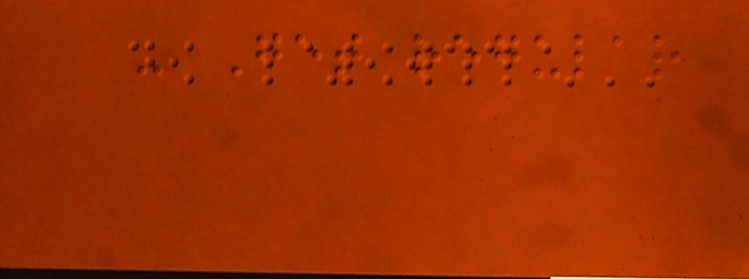- Get regular
